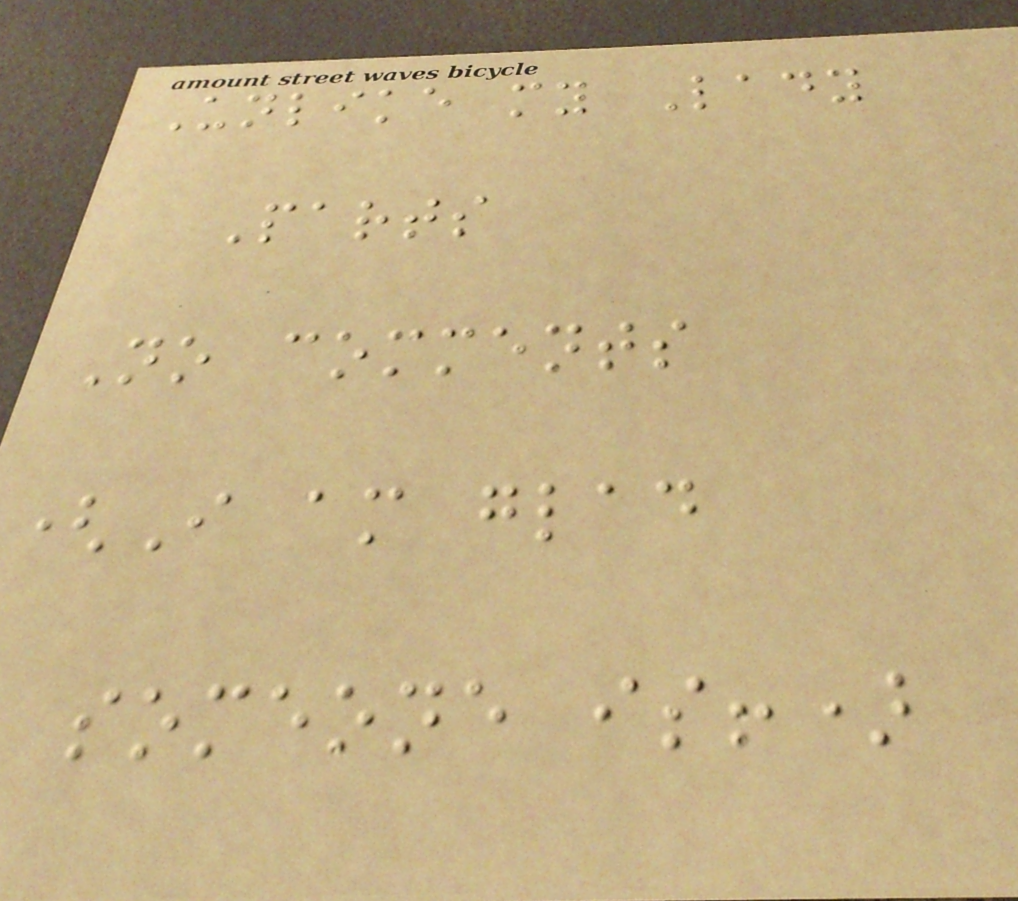Unlike my Lady
Parts
No comments
(I am glad
someone is!)
